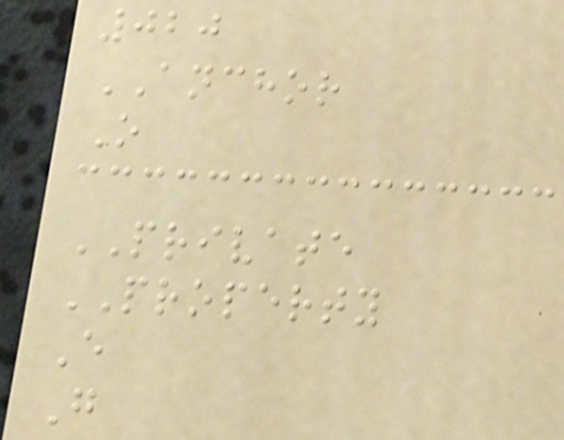020
ANCHOR
O
PRIVATE
PROPERTY
E
G
